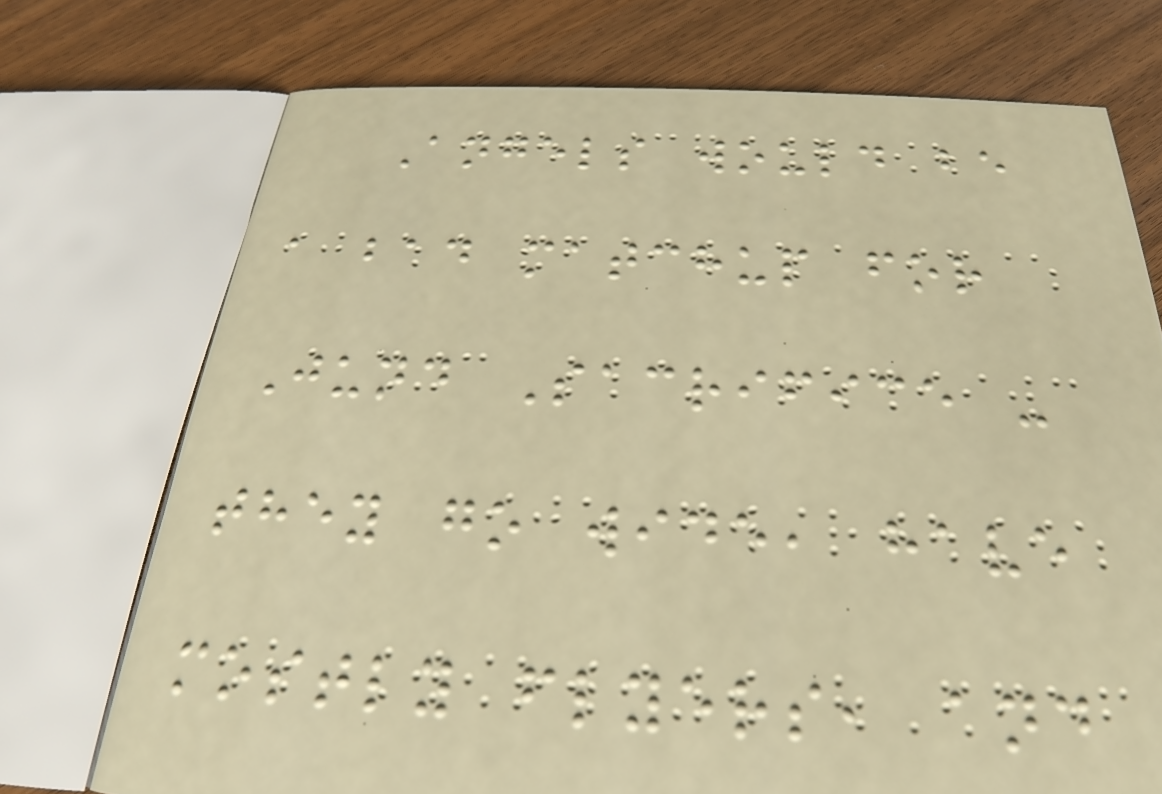Angels would be
a bad matchup for
Jund Sacrifice -
they go wide, have
mostly flyers, and
